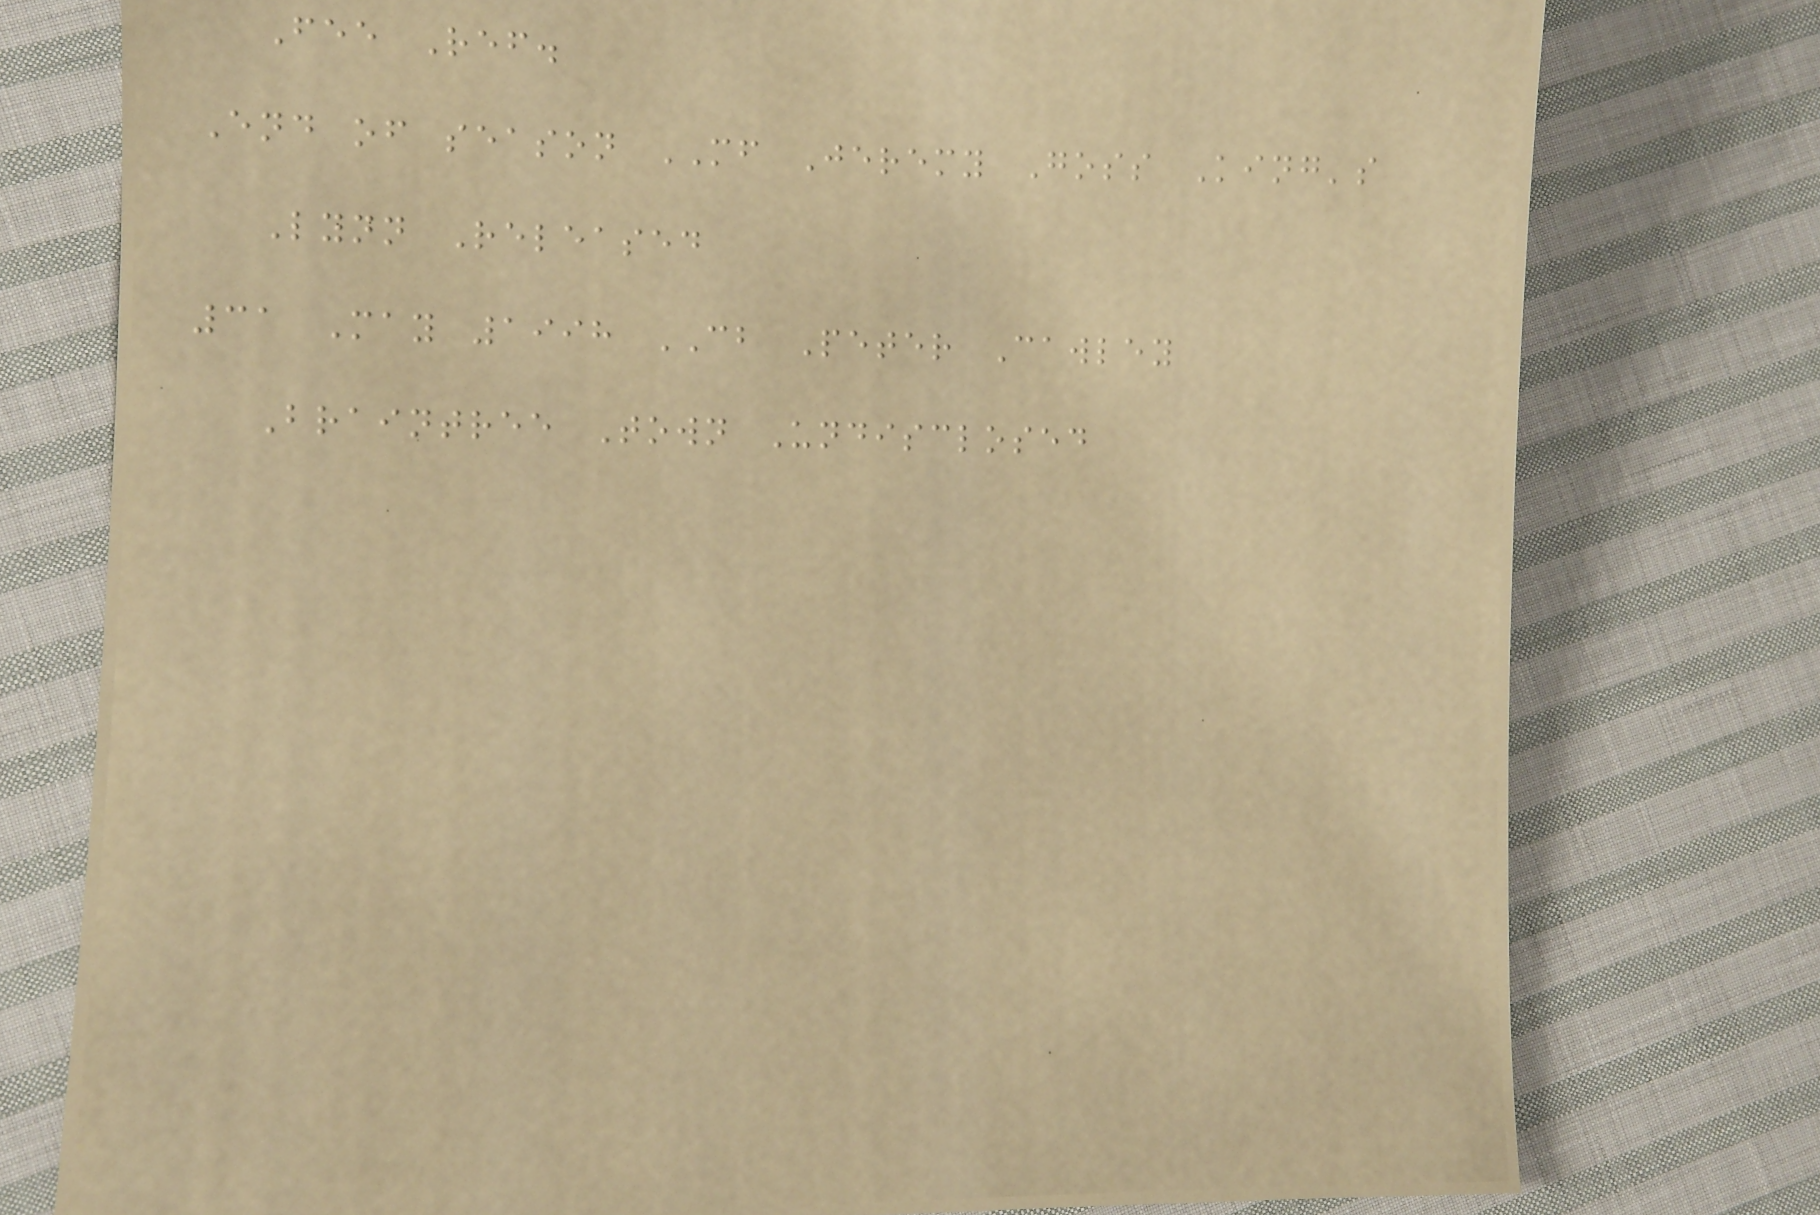Fee Ref.
End of season MF Jeremy Goss King's
Lynn Released
31 May 1998 CB Peter Cawley
Braintree Town Undisclosed
